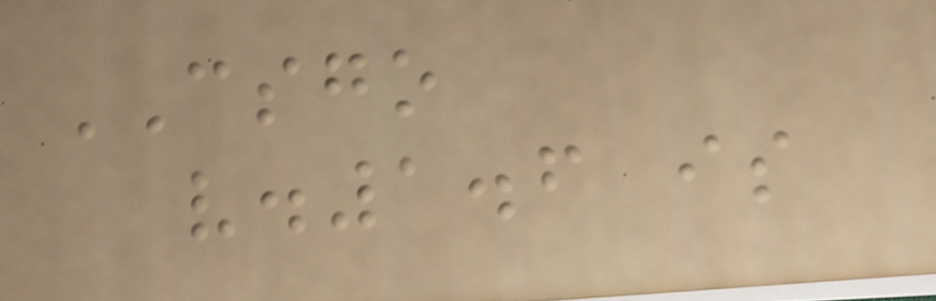CSGO
v.1.6 is
